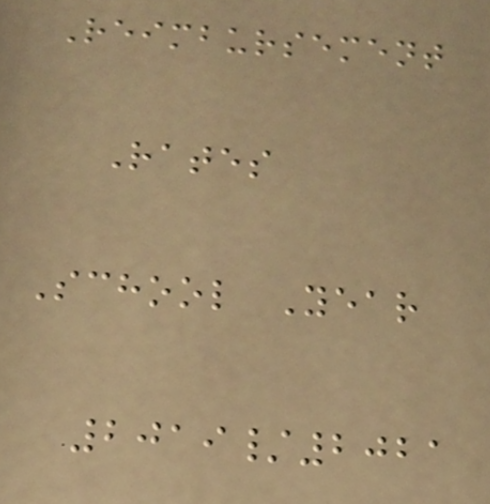Reimbursement
Rates
School Year
2019/2021
